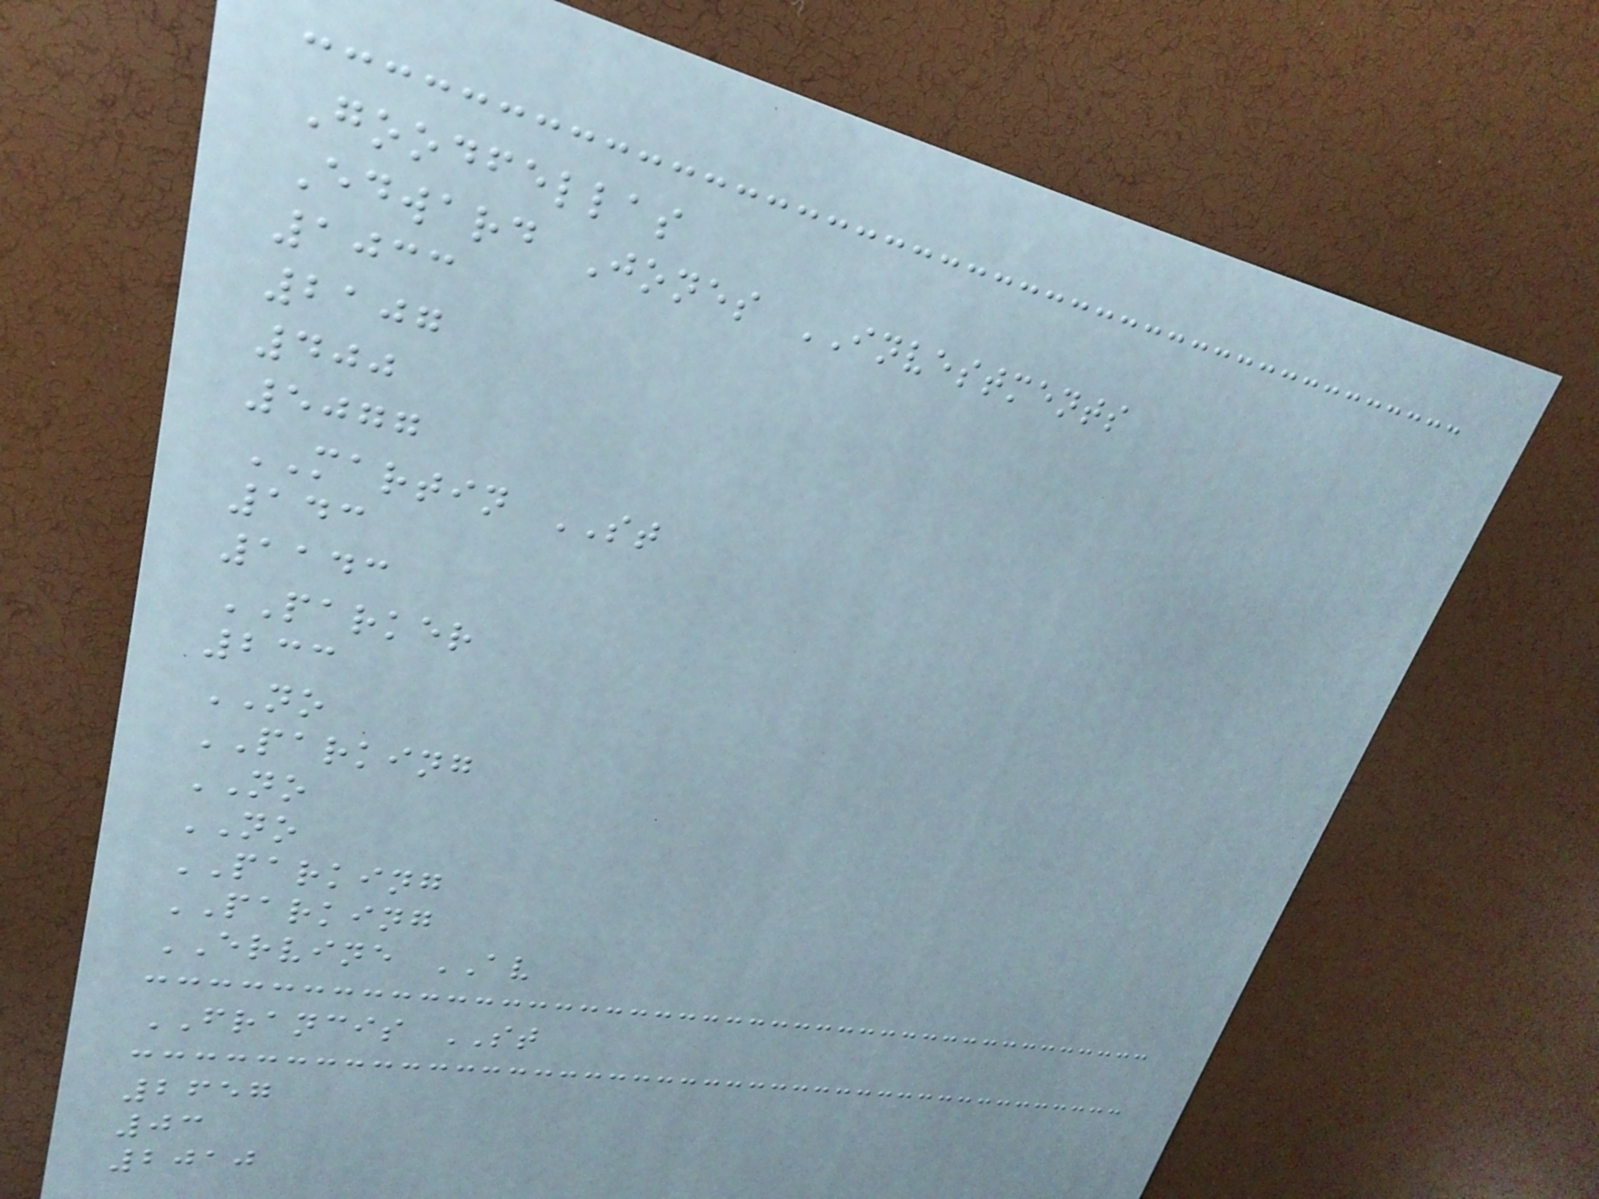Goodfellas
Edward Jones INVESTMENTS
1033
2107
400
5077
MARTIN ST
143
1143
PARKER
233
NO
PARKING
NO
NO
PARKING
PARKING
ERVINE AV
FRANCIS ST
2657
03
2010
